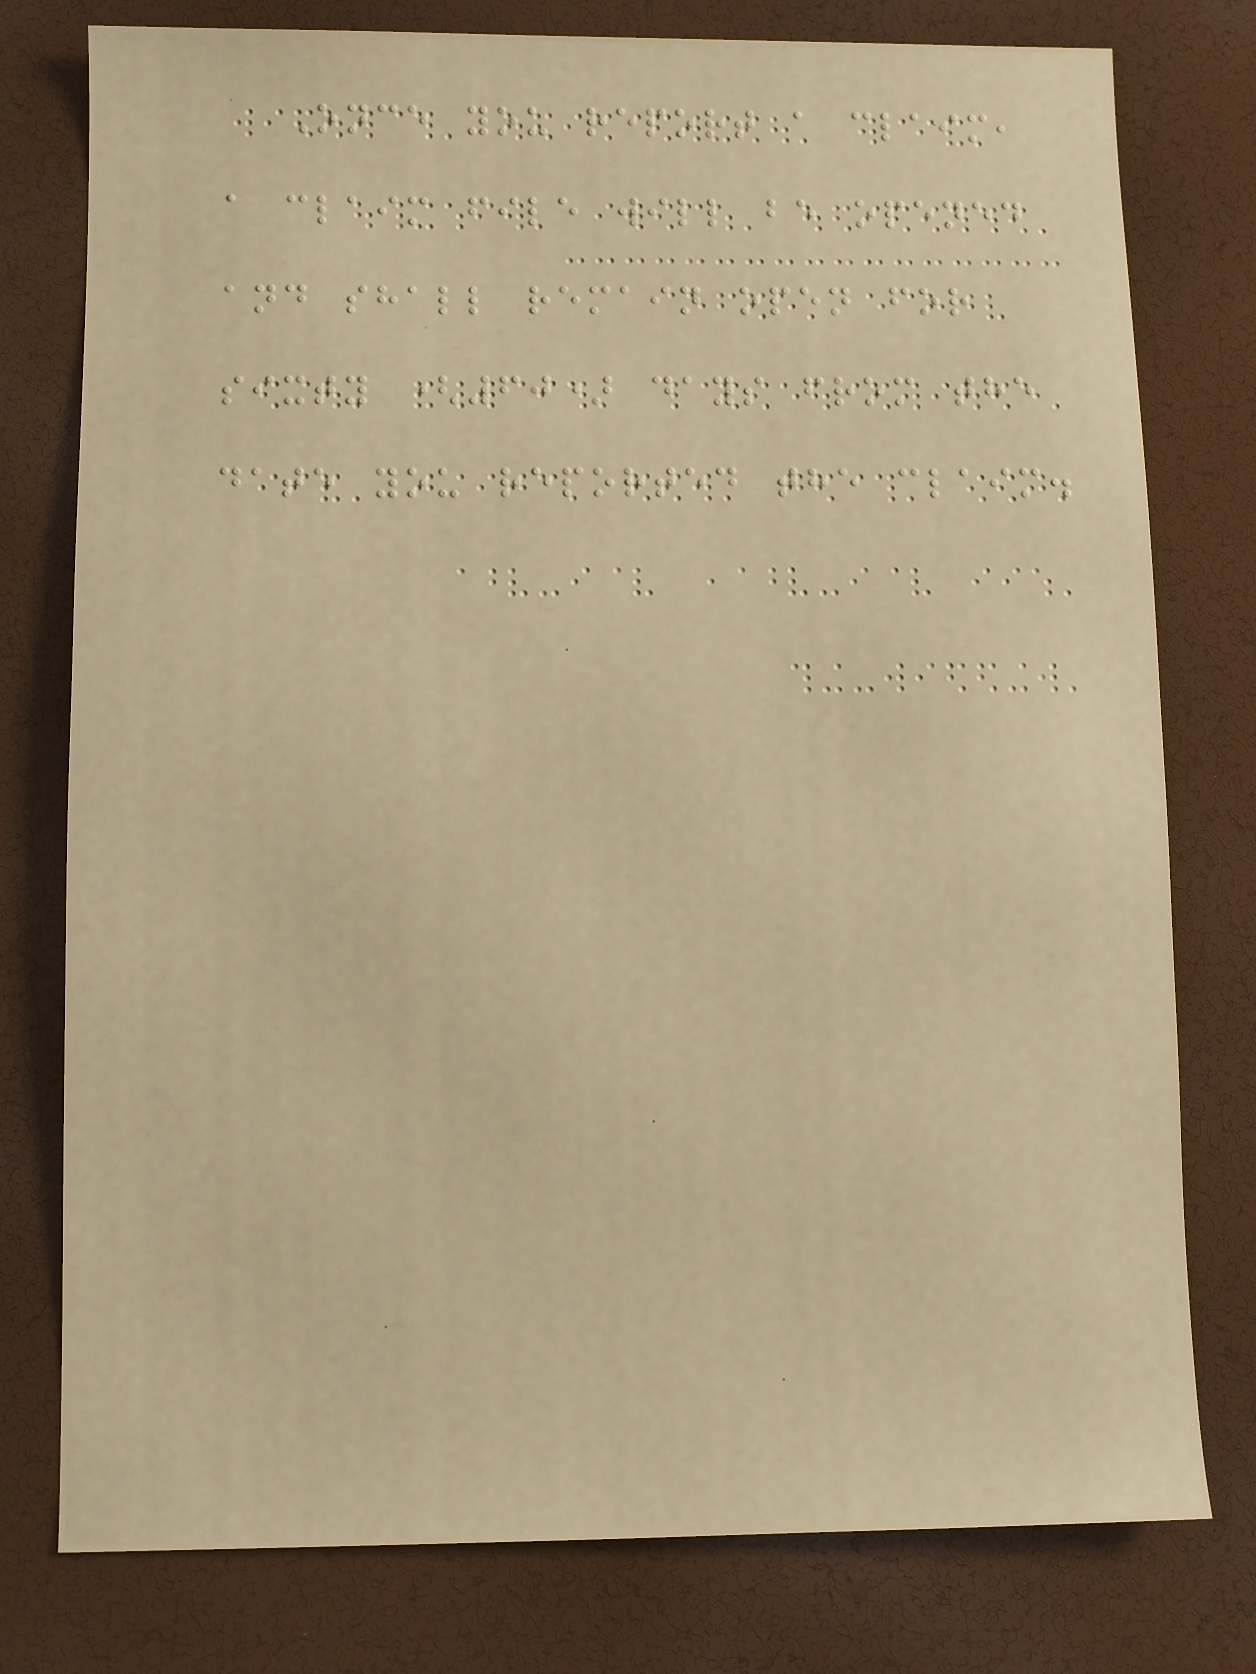Once you report a claim,
a claim file will be opened
and shall remain open for
sixty (60) days from the
date you reported the claim.
